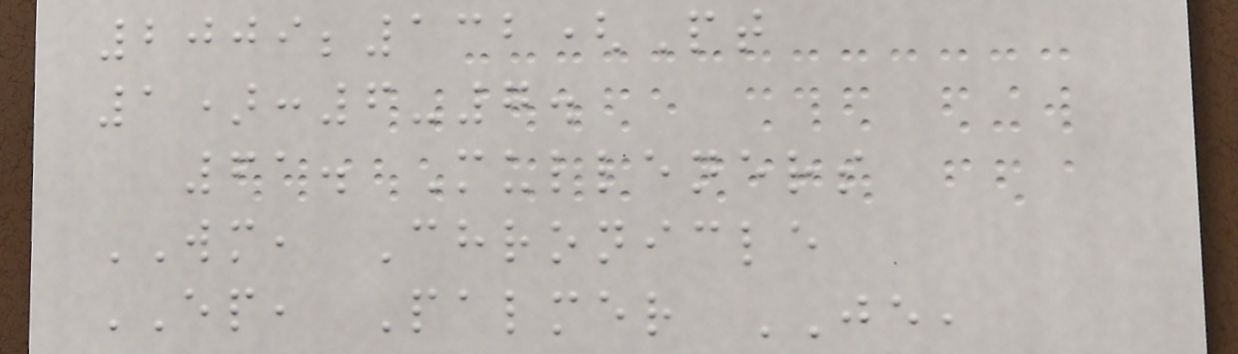2009;132(Pt
1):6-7.
61. Mulleners
WM, Chronicle
EP, Palmer JE,
